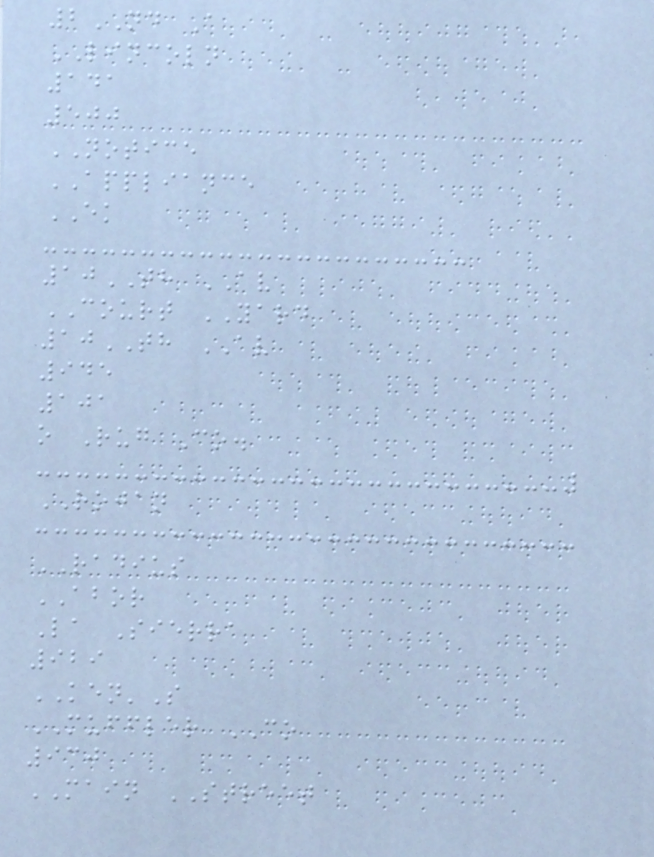2ND A
LINCOLN
141
500
NOTICE
APPLIANCE
EK
10TH AV
COURT YARD
10TH AV
945
101
o Rug Co.
ROJAN
RADIUS
ABOR
La Sierra
929
KEN'S
MUFFLER CO
930
MAIN STREET
